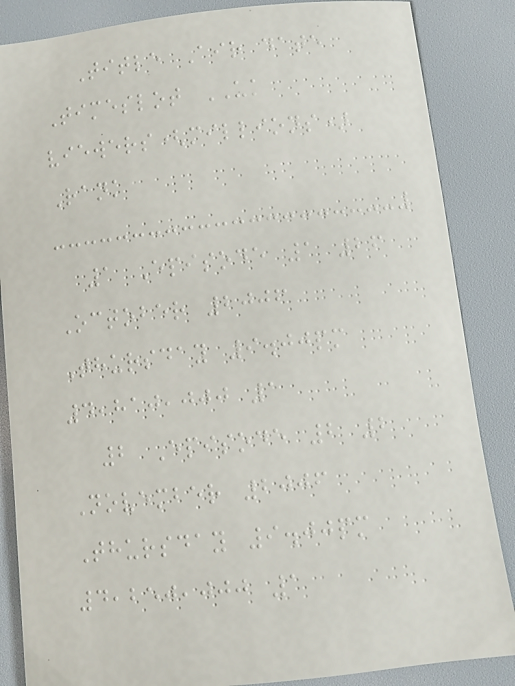Title Air date
Timeslot UK
viewers(millions)
Rank
1 Episode 1 26
October 2006
Thursday 9.00pm
4,810,000 1
2 Episode 2 2
November 2006
Thursday 9.00pm
4,250,000 1
